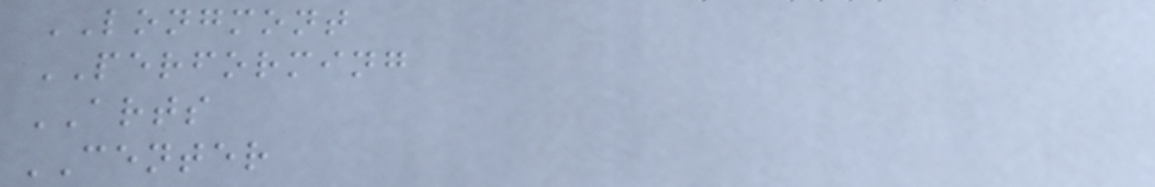LONGMONT
PERFORMING
ARTS
CENTER
